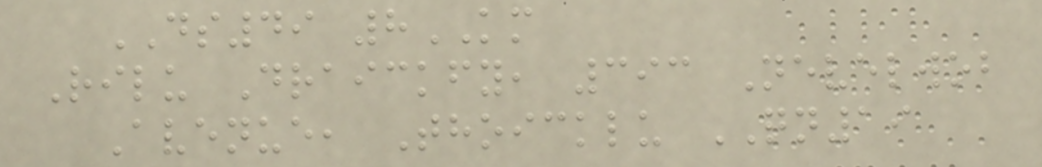DS49 8KM
Rilu Draickfy, 393 Nevelwob
Avenue, Thoicklu QN19
